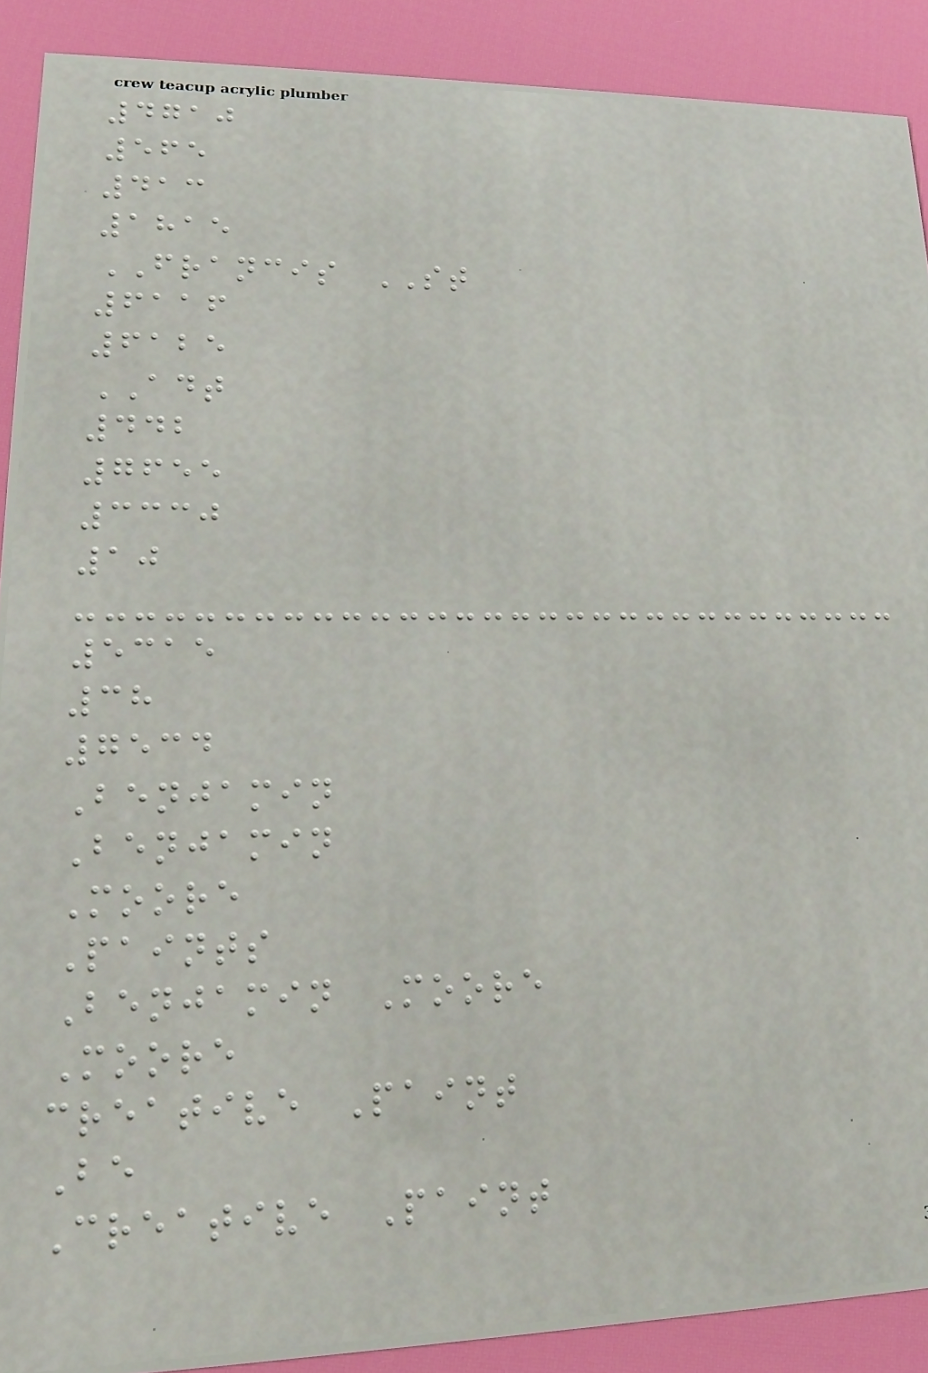4710
565
413
1815
FRANCIS ST
6116
6125
ADT
442
7655
3330
10
5315
38
7534
Benjamin
Benjamin
Moore
Paints
Benjamin Moore
Moore
creative Paint
Be
Creative Paint
